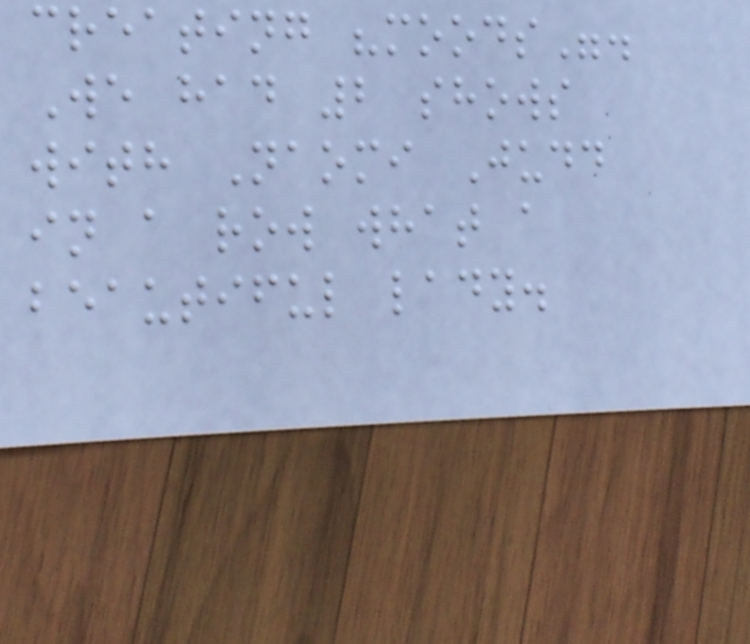creating "moods".
We had 2 shows
with Naomi Judd
in a row what a
beautiful lady.
